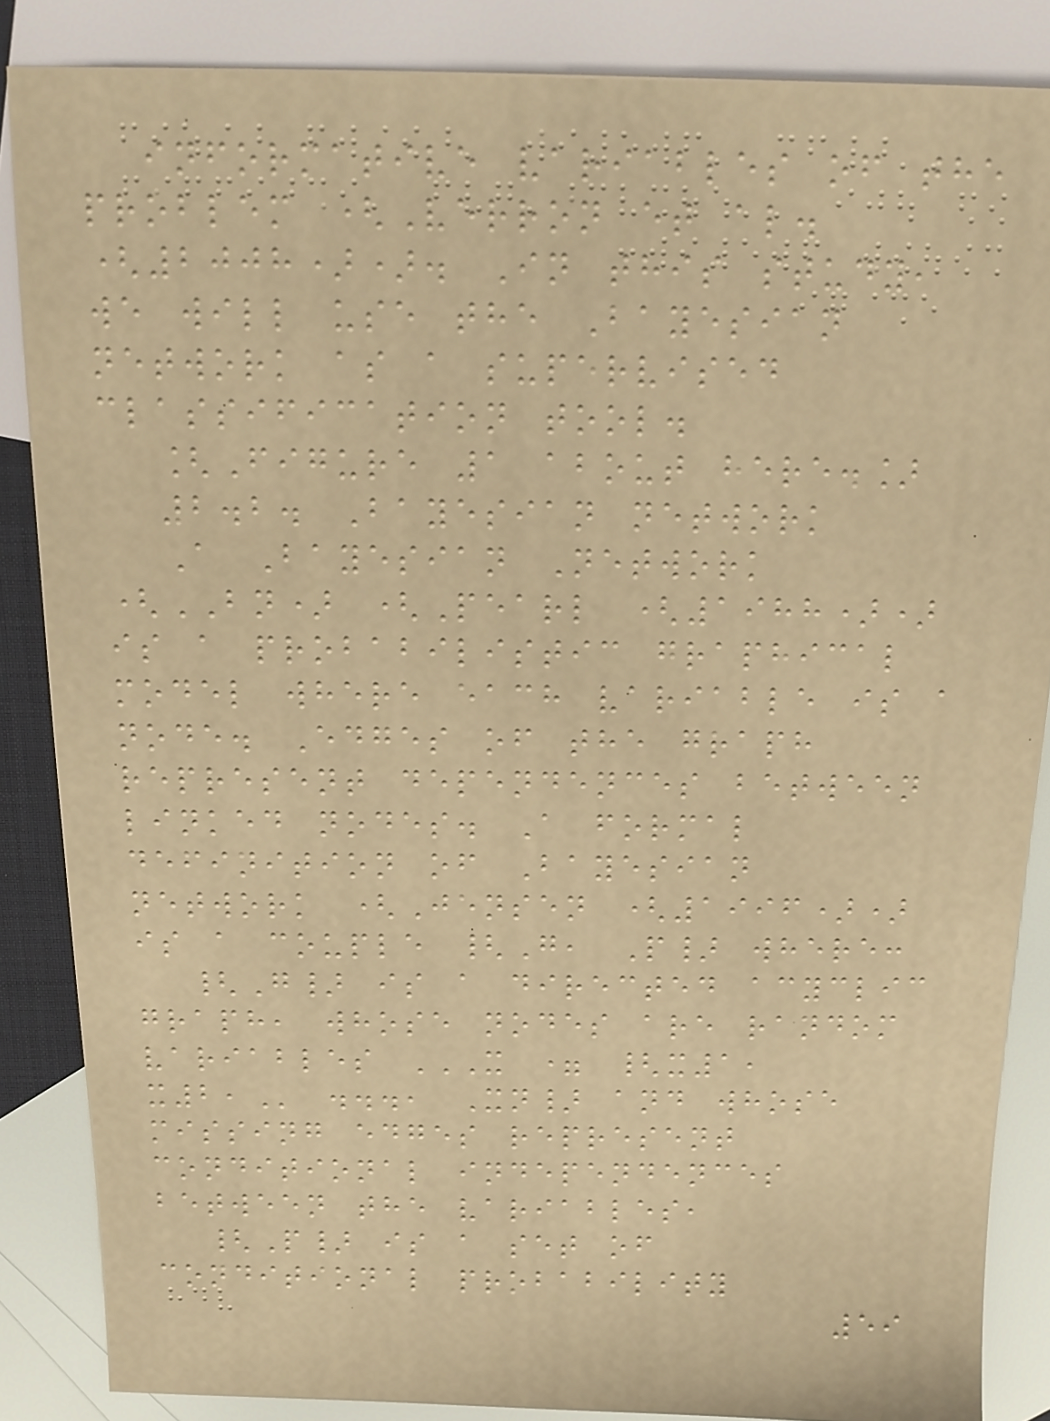informative variables of the
problem (Verron et al.
(2008)). In this study,
we will use the Bayesian
network as a supervised
classification tool.
[Figure 1 about here.]
2.2. Bayesian network
A Bayesian Network
(BN) (Pearl (1988))
is a probabilistic graphical
model where each variable is a
node. Edges of the graph
represent dependences between
linked nodes. A formal
definition of Bayesian
network (Jensen (1996))
is a couple {G, P} where:
{G} is a directed acyclic
graph, whose nodes are random
variables X = {X1,
X2, ..., Xn} and whose
missing edges represent
conditional independences
between the variables,
{P} is a set of
conditional probability
59
